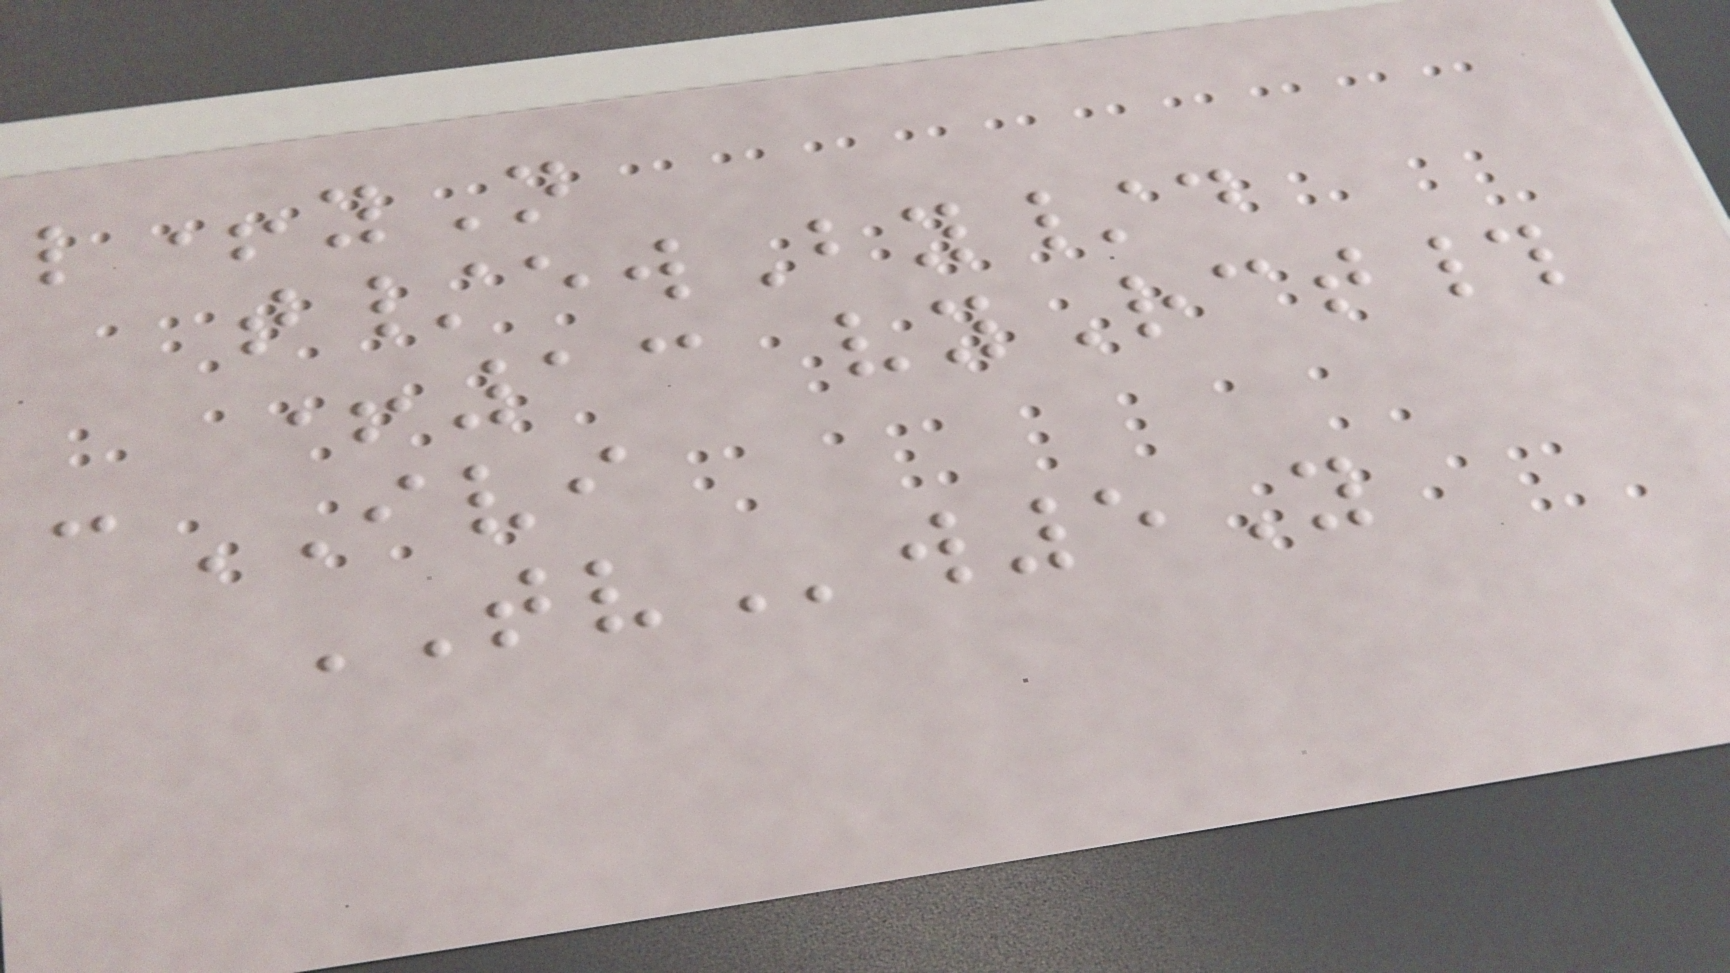l+yN
t/ewBy/d
+13 vyRct#
cIVI
TVw5Y
